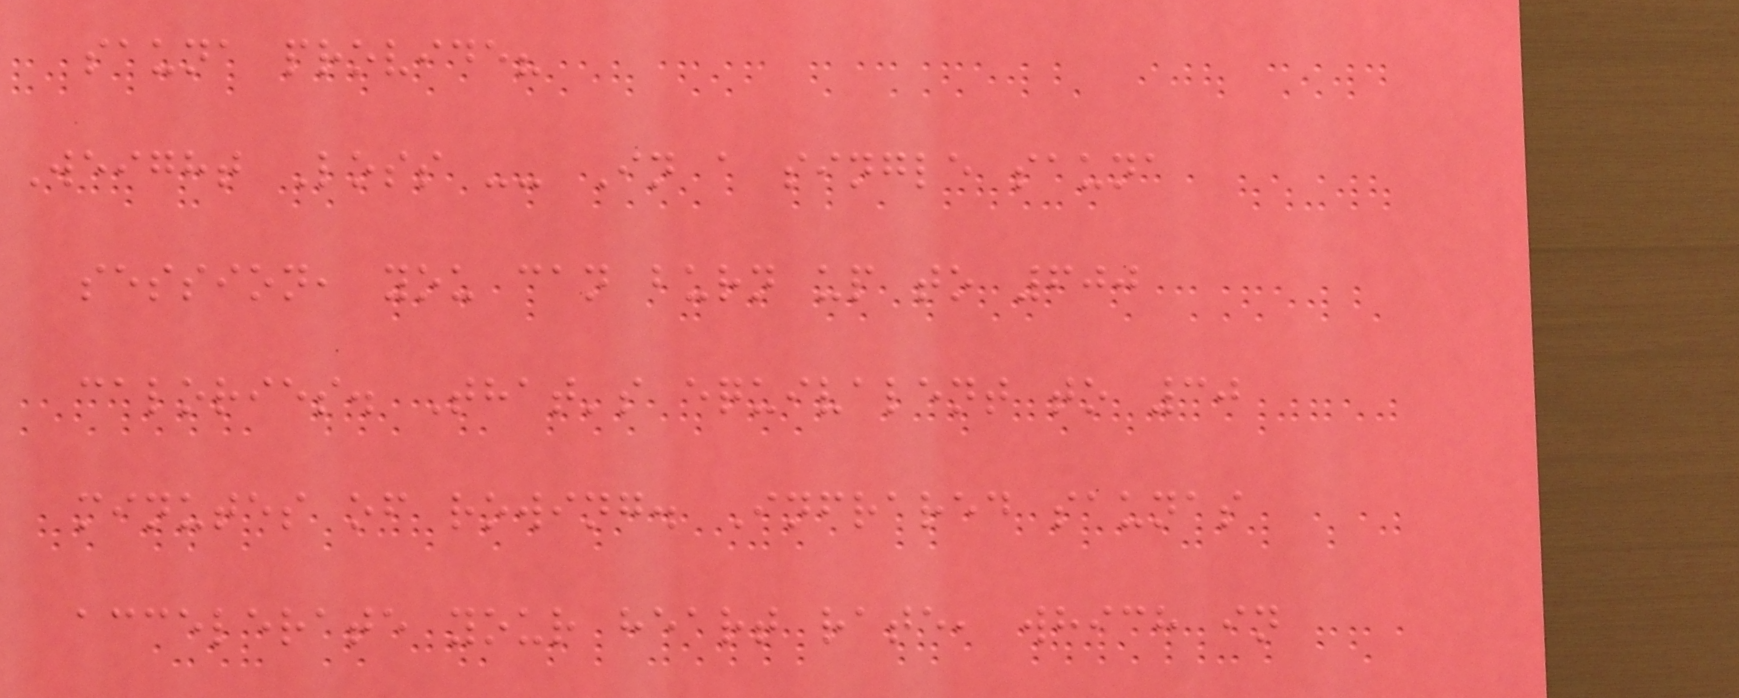sauna provide?
Weight Loss -- In a single sauna
session, you can burn up to 600
calories. That's equivalent to 30
minutes of rowing. Infrared saunas
accelerate your heart rate, which in
